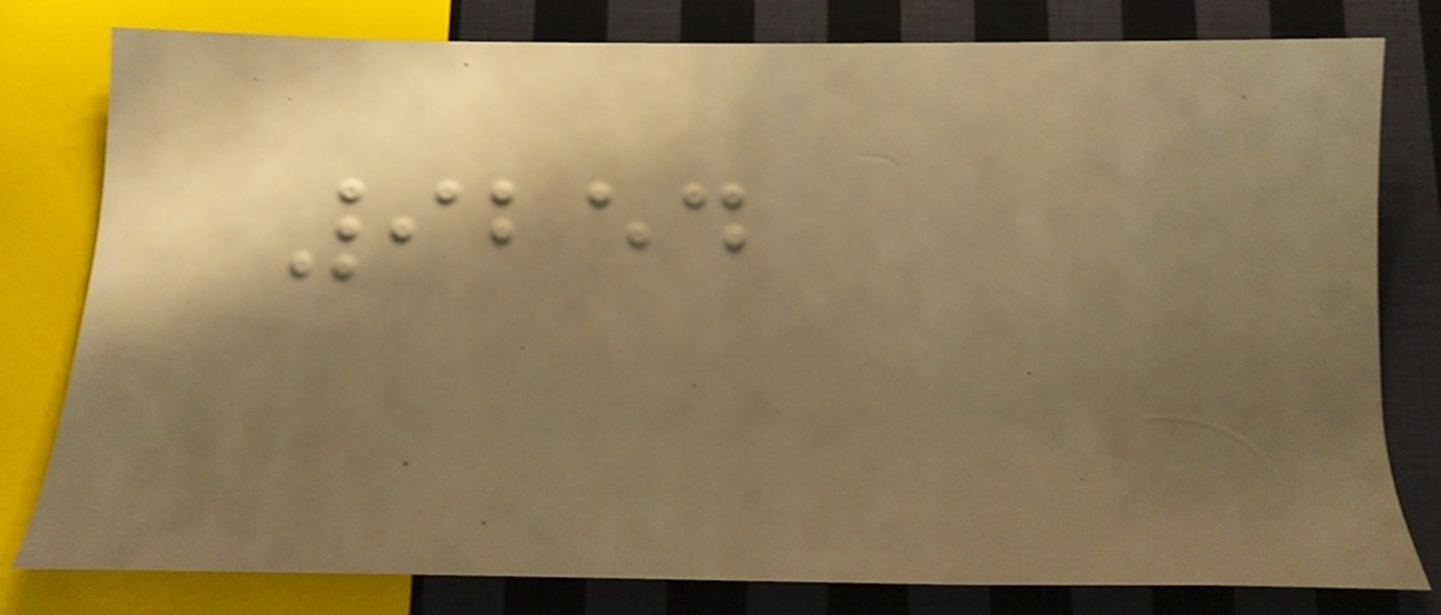9254
